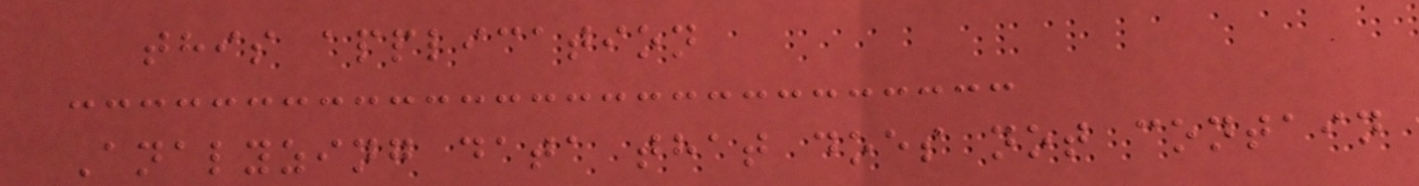this application
Analyzing data that does not contain
